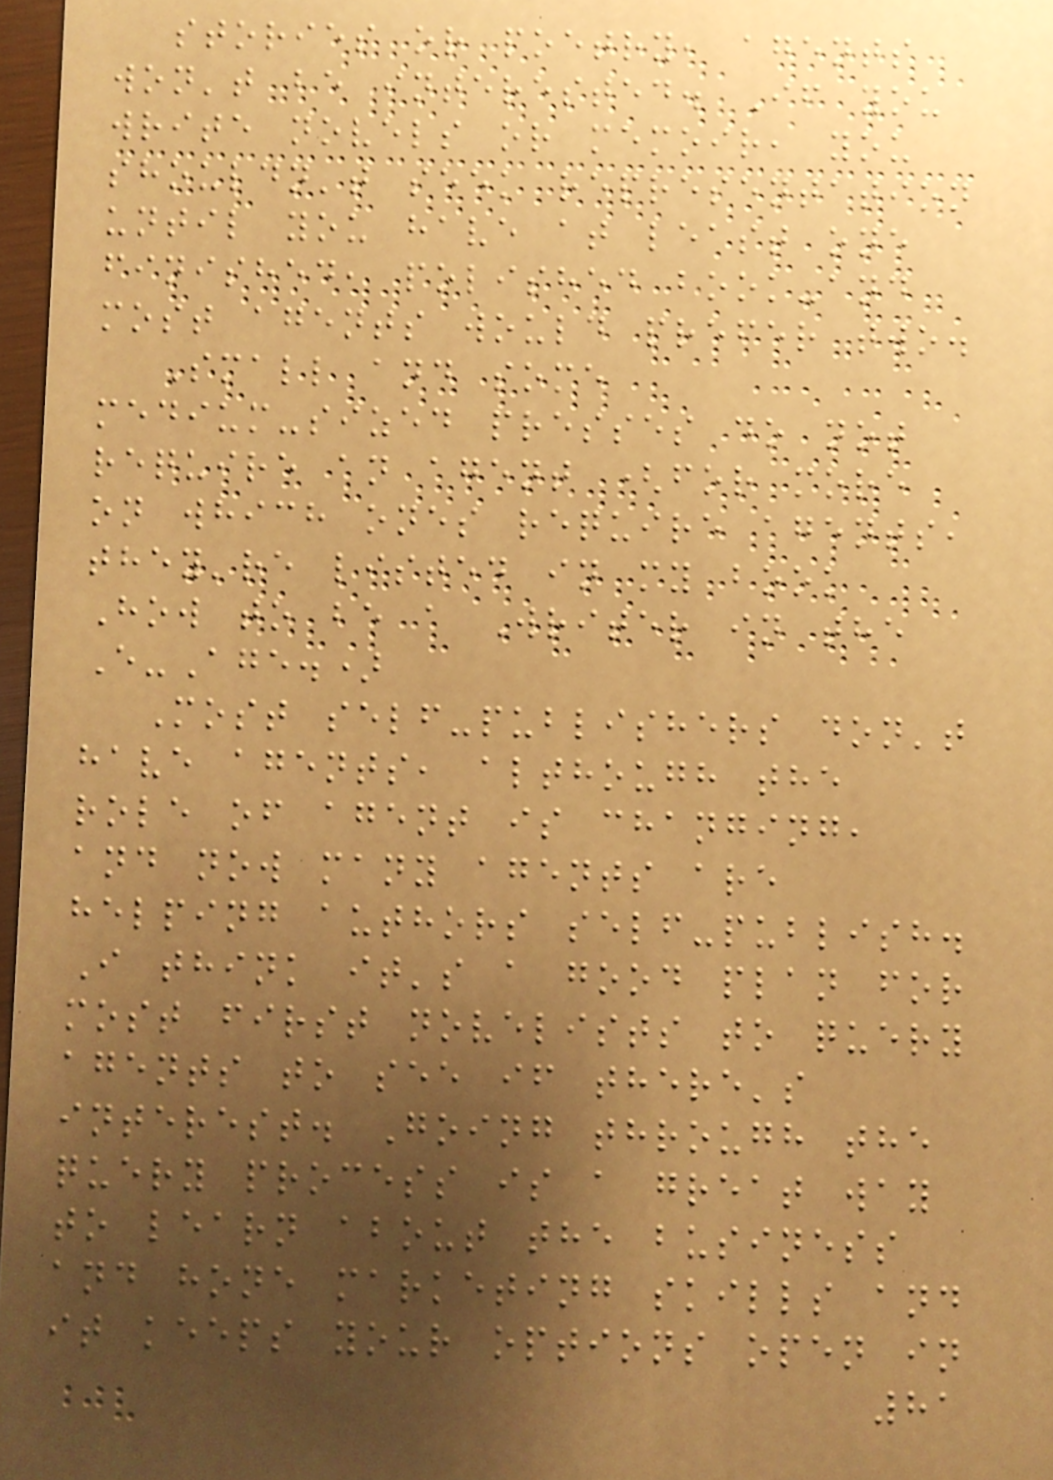stories or poetry, agents
won't be interested. If you
write novels or memoir, you
shouldn't seek representation
until you have at least one
finished, polished book-and
most agents would prefer two.
Small and some
medium-sized presses do not
require an agent (for more
on which ones require agents,
they're listed in my book
How to be a Writer in the
E-Age.)
Most self-publishers don't
have agents, although the
role of agent is changing,
and now many agents are
helping authors self-publish.
I think it's a good plan for
most first novelists to query
agents to see if there's
interest. Going through the
query process is a great way
to learn about the business
and hone marketing skills and
it keeps your options open in
81
